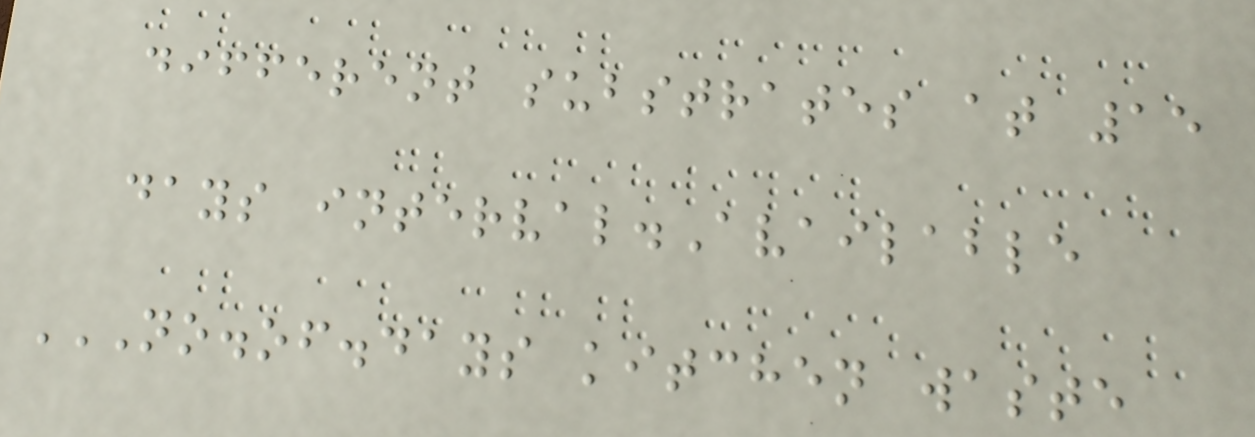different substrates at 15
days interval.Available
NO.OF.DAYS KITCHEN WASTE
